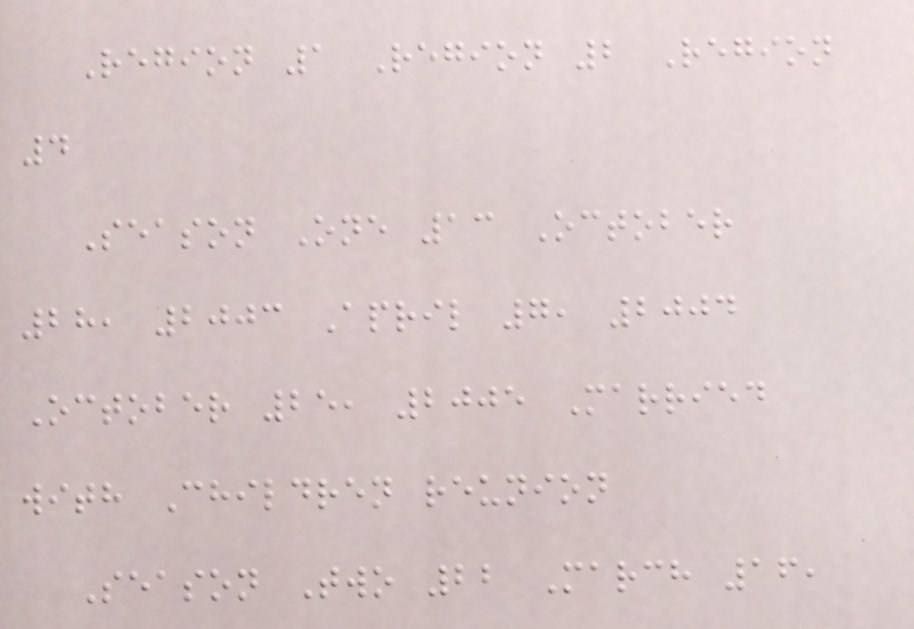Region 1 Region 2 Region
4
Season One 13 October
28, 2003 April 7, 2004
October 25, 2005 Married
with Children reunion
Season Two 22 March 16,
